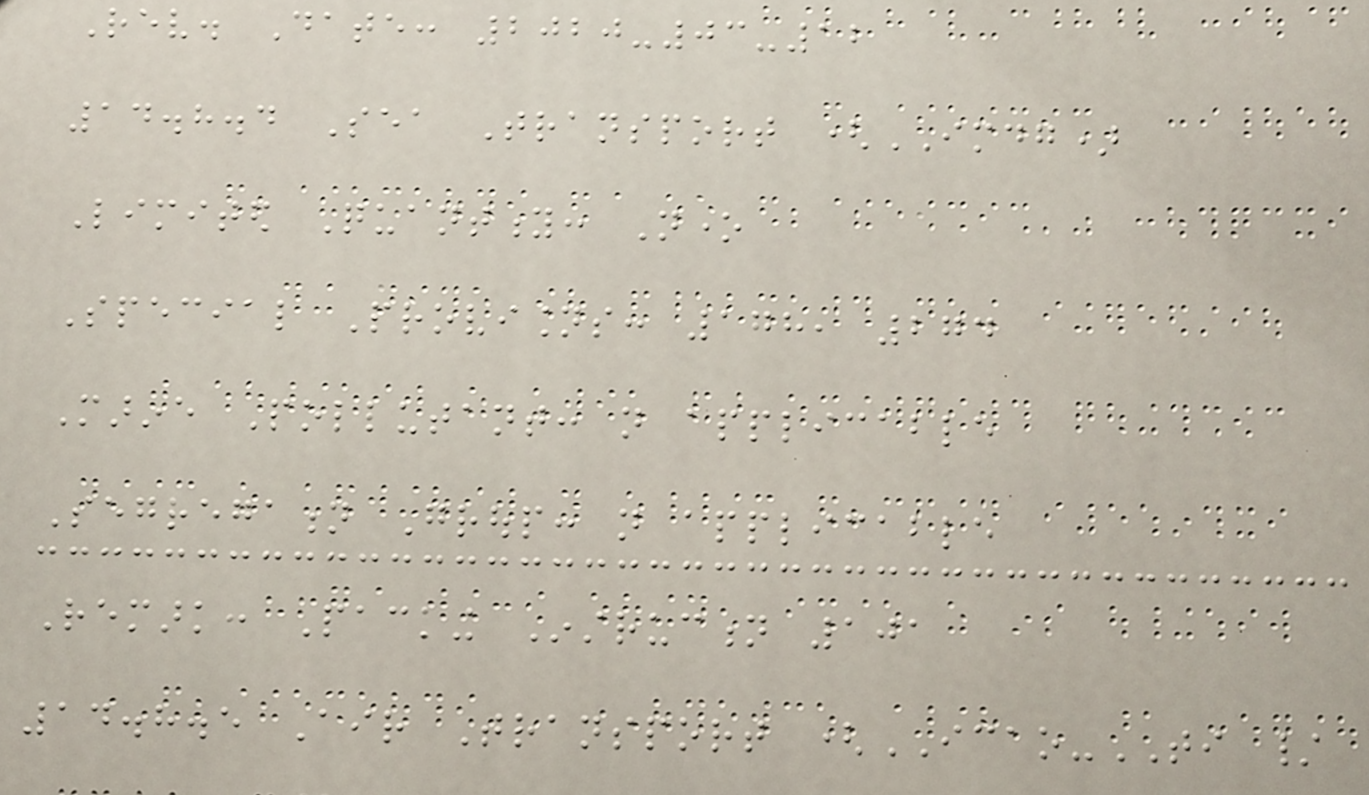Rev. Date: 2020-03-12
14.8.4 Sea Transport (IMDG)
Limited Quantity: None
Special Provisions: 178, 274
Marine Pollutant: not applicable
Segregation Group: not applicable
Remark: Packing Instruction 101
14.8.5 Air Transport (ICAO-TI /
